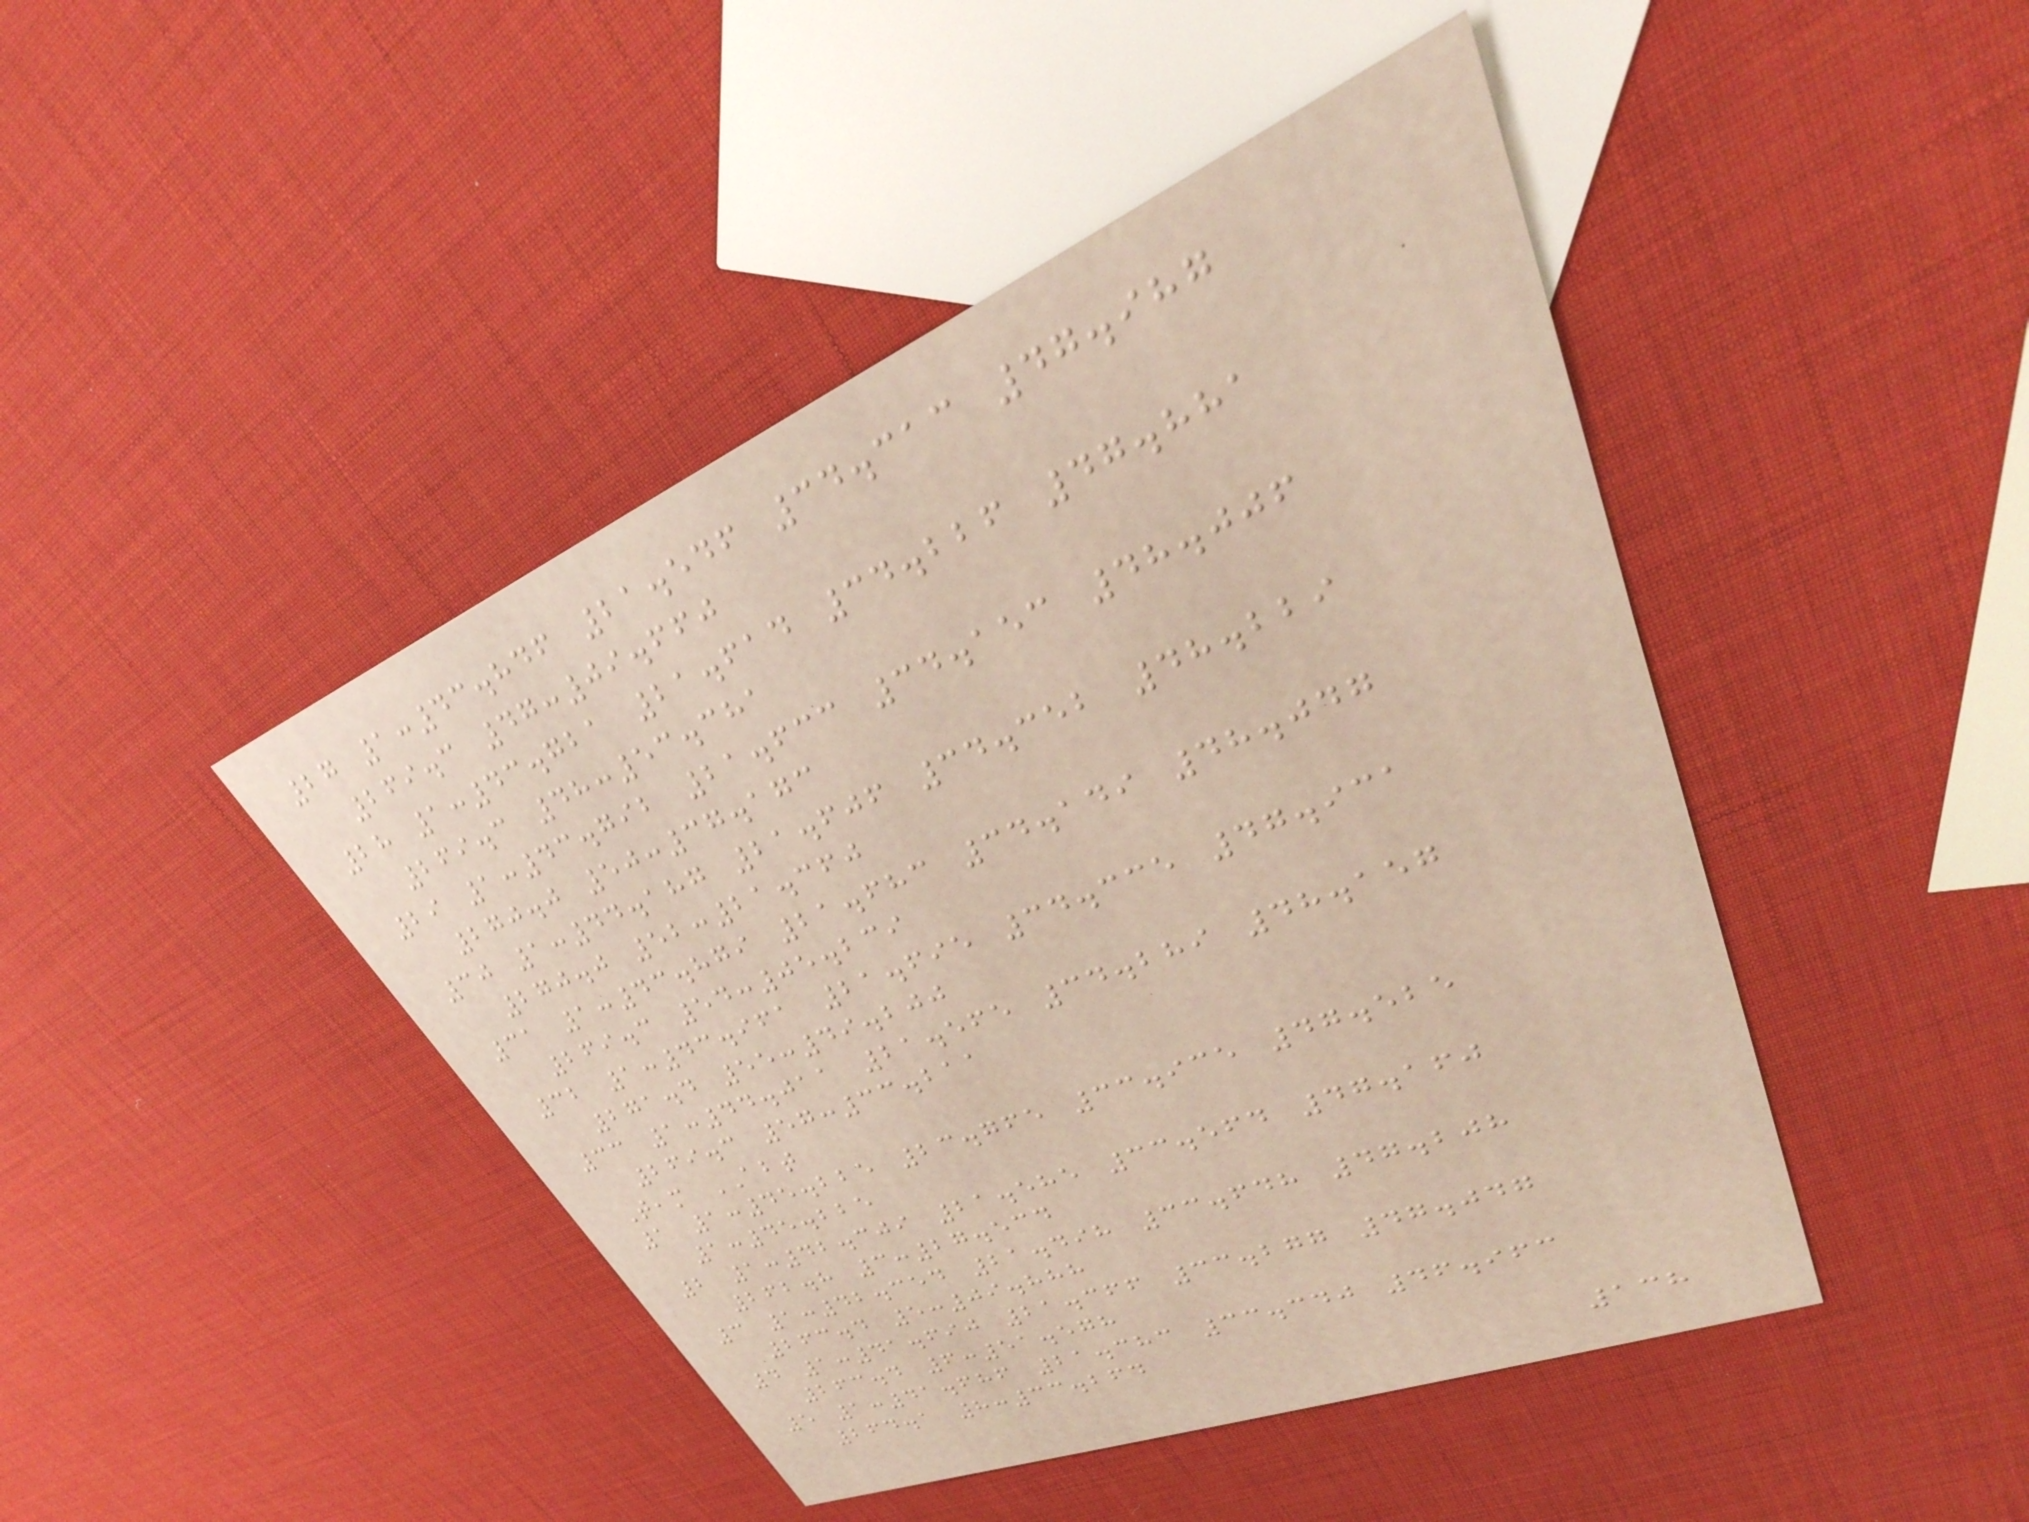27 1:43.846 21.546 34.313 47.987
269.3 47:09.660
28 1:43.721 21.614 34.226 47.881
269.3 48:53.381
29 1:43.792 21.633 34.153 48.006
270.0 50:37.173
30 1:44.187 21.606 34.352 48.229
270.0 52:21.360
31 1:43.879 21.683 34.149 48.047
269.3 54:05.239
32 1:43.961 21.695 34.335 47.931
271.4 55:49.200
33 1:44.011 21.565 34.289 48.157
269.3 57:33.211
Team ABT
1 1:45.225 23.765 33.935 47.525
1:45.225
2 1:42.309 21.585 33.564 47.160
262.8 3:27.534
3 1:42.354 21.498 33.648 47.208
263.4 5:09.888
4 1:41.690 21.366 33.277 47.047
263.4 6:51.578
5 1:41.686 21.383 33.340 46.963
264.1 8:33.264
138
